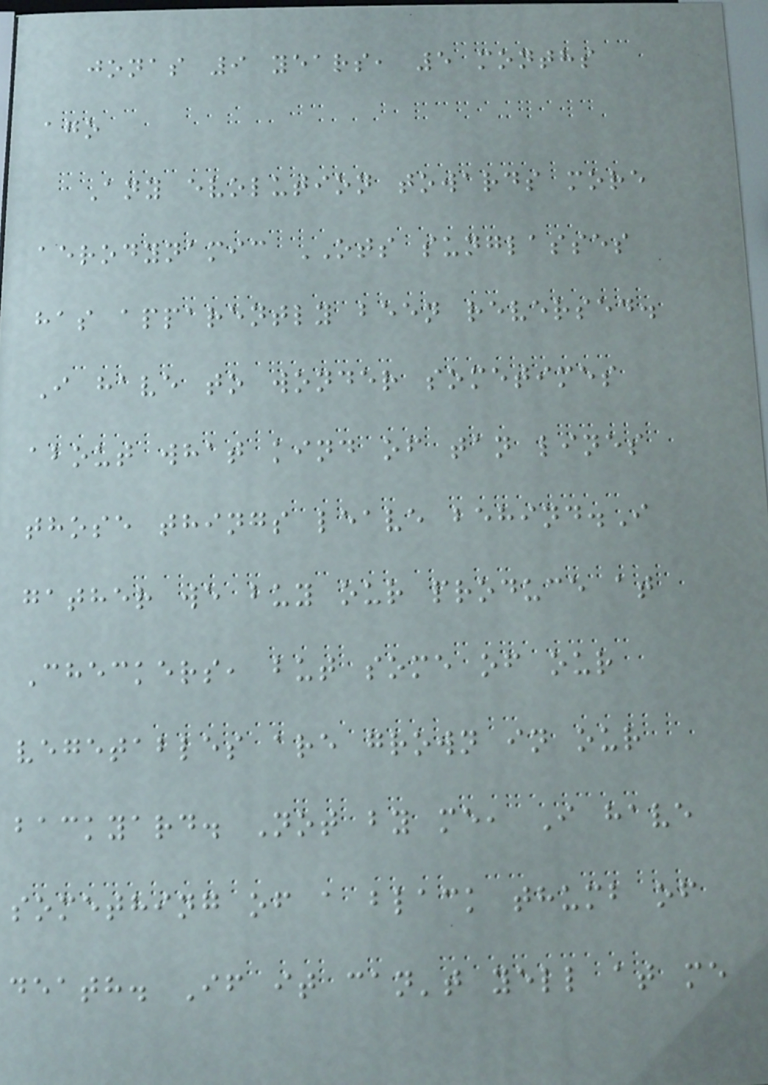jonas 9 years, 5 months
ago
Any evolution towards more
aerodynamic OTS sunglasses
has apparently been reversed.
I have to wonder sometimes
about what kind of tan lines
those things leave behind.I
gather we buy our produce at
Checkers, but some of our
vegetables are grown in our
backyard. Not by me, I have
something of a black thumb of
death. If it can't yell at me
